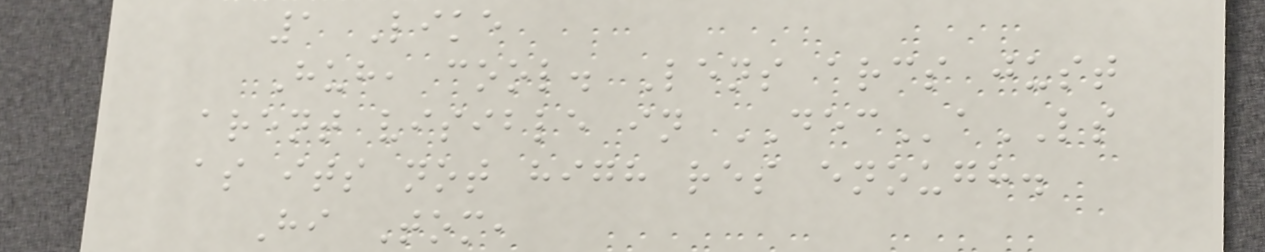1 Like
Huh, cool. Lens arcs just
arent visible in DECaLS
as its not high res enough.
Hi Tom,
